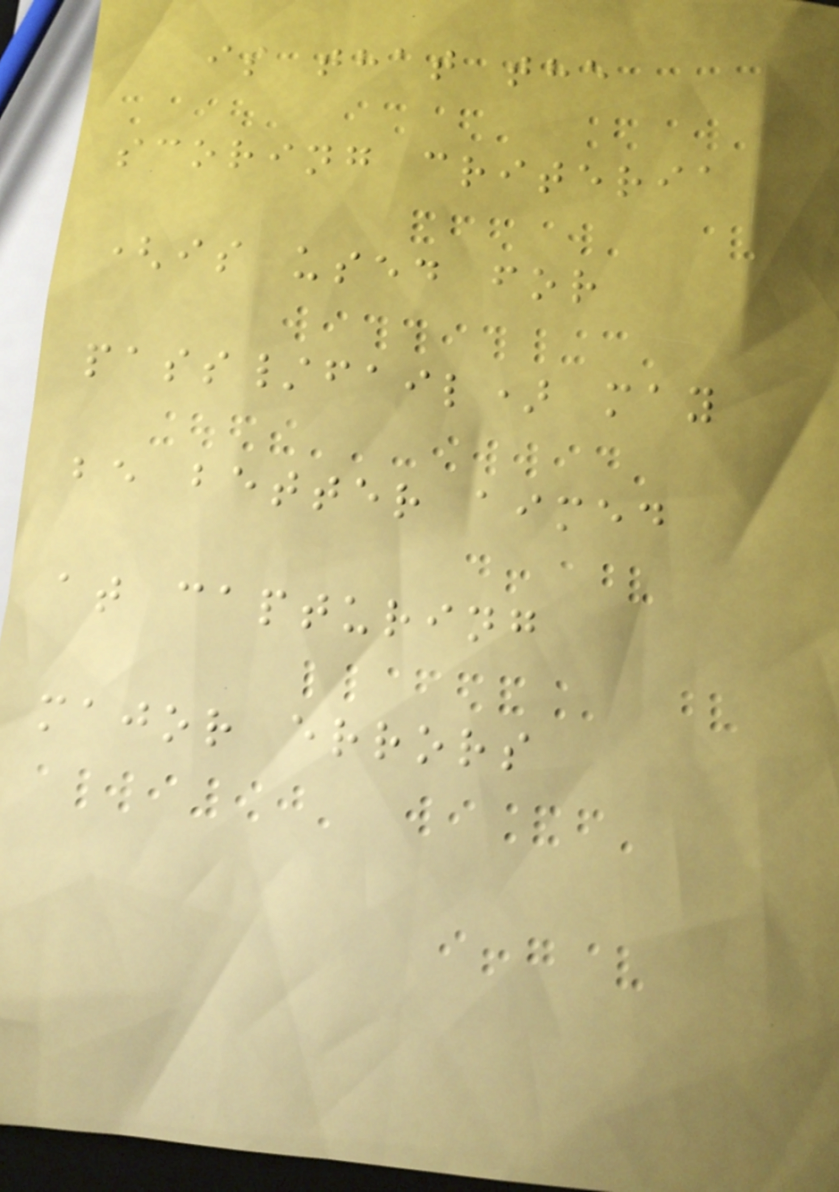is that the
scoring criteria
(is used for
pass/fail) may
be better aimed
at capturing
major errors
